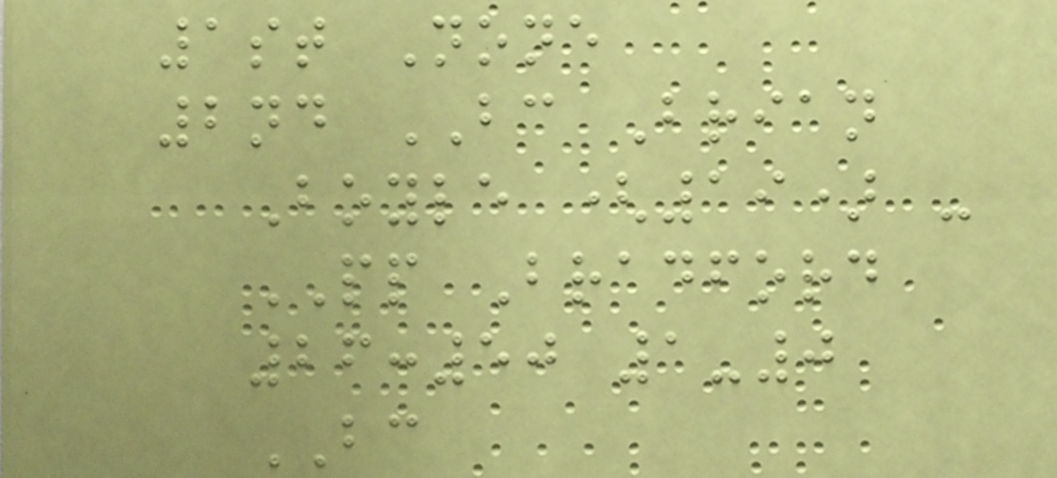1st None
2nd BC Brian
Boyle (19) -
PP Bradford
26:50 1-0
BC
